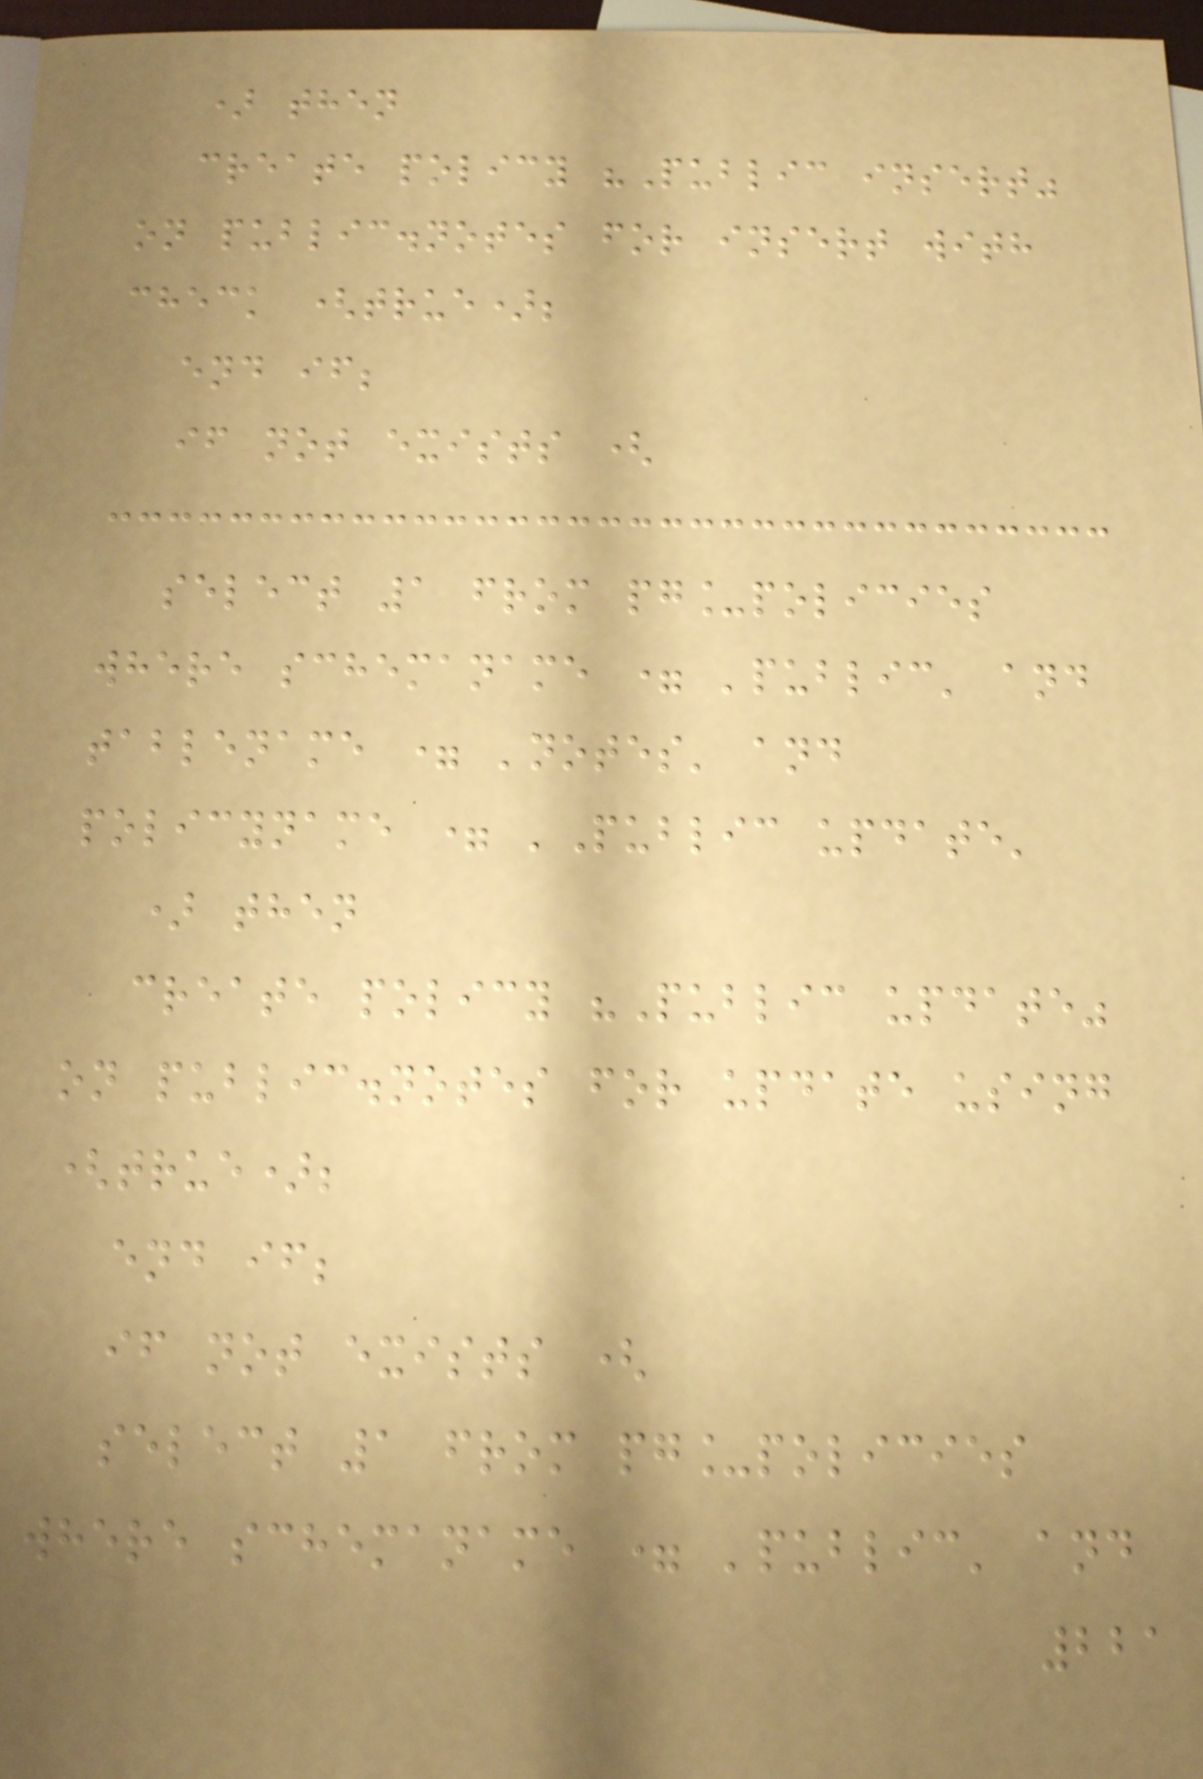) then
create policy "Public insert"
on public.notes for insert with
check (true);
end if;
if not exists (
select 1 from pg_policies
where schemaname = 'public' and
tablename = 'notes' and
policyname = 'Public update'
) then
create policy "Public update"
on public.notes for update using
(true);
end if;
if not exists (
select 1 from pg_policies
where schemaname = 'public' and
221
